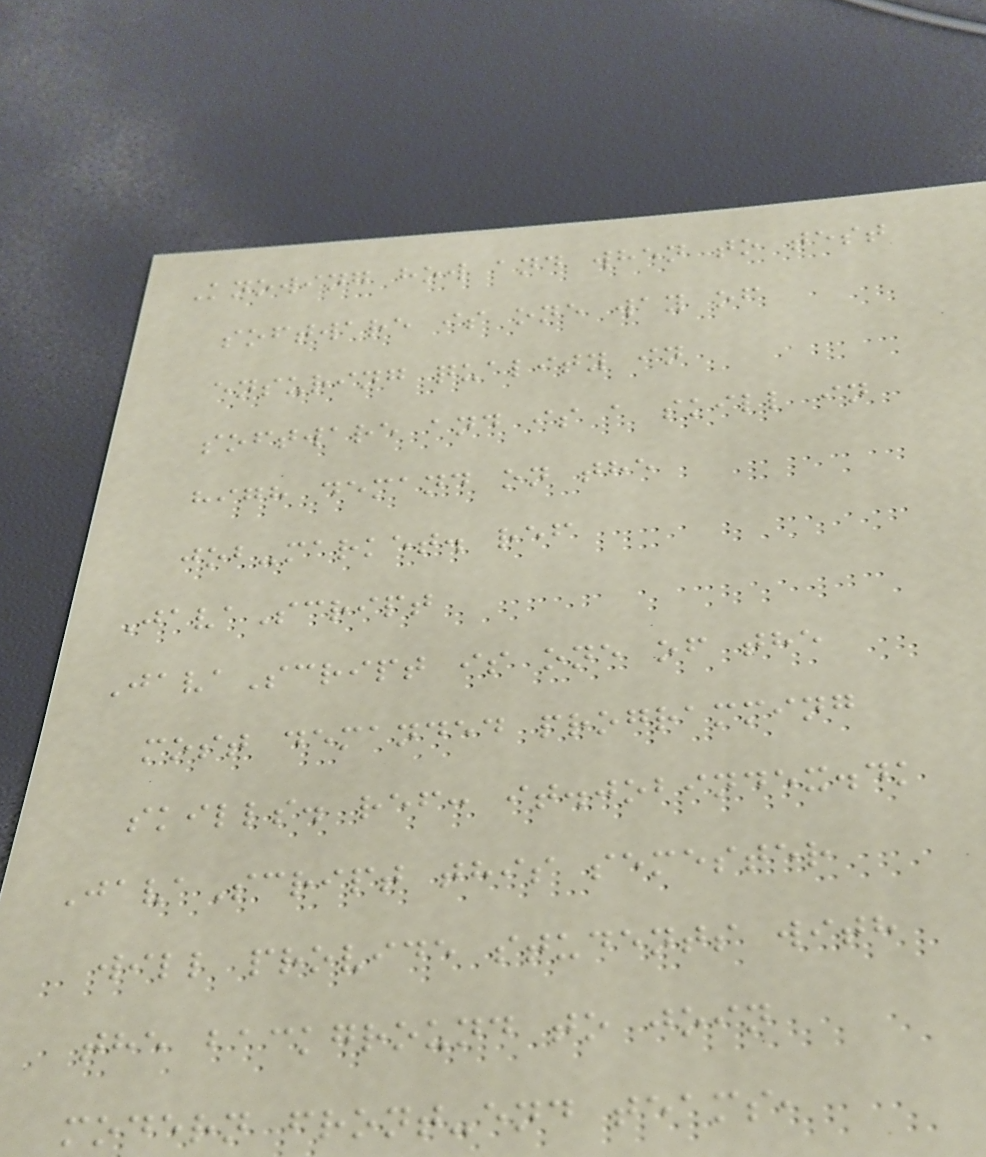Knowing how and when to test
software is one way of
ensuring quality in
software and is a skill in
high demand on the
job-market. ref
JavaScript
JavaScript is one of the
most demanded programming
skills. ref: it.jobindex.dk
JavaScript this semester
will provide students with
the background to join
modern front-end teams,
